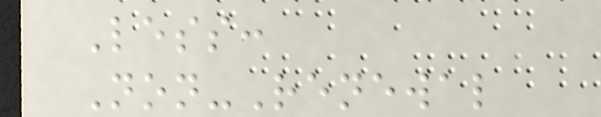Less:
Non-Renewal
